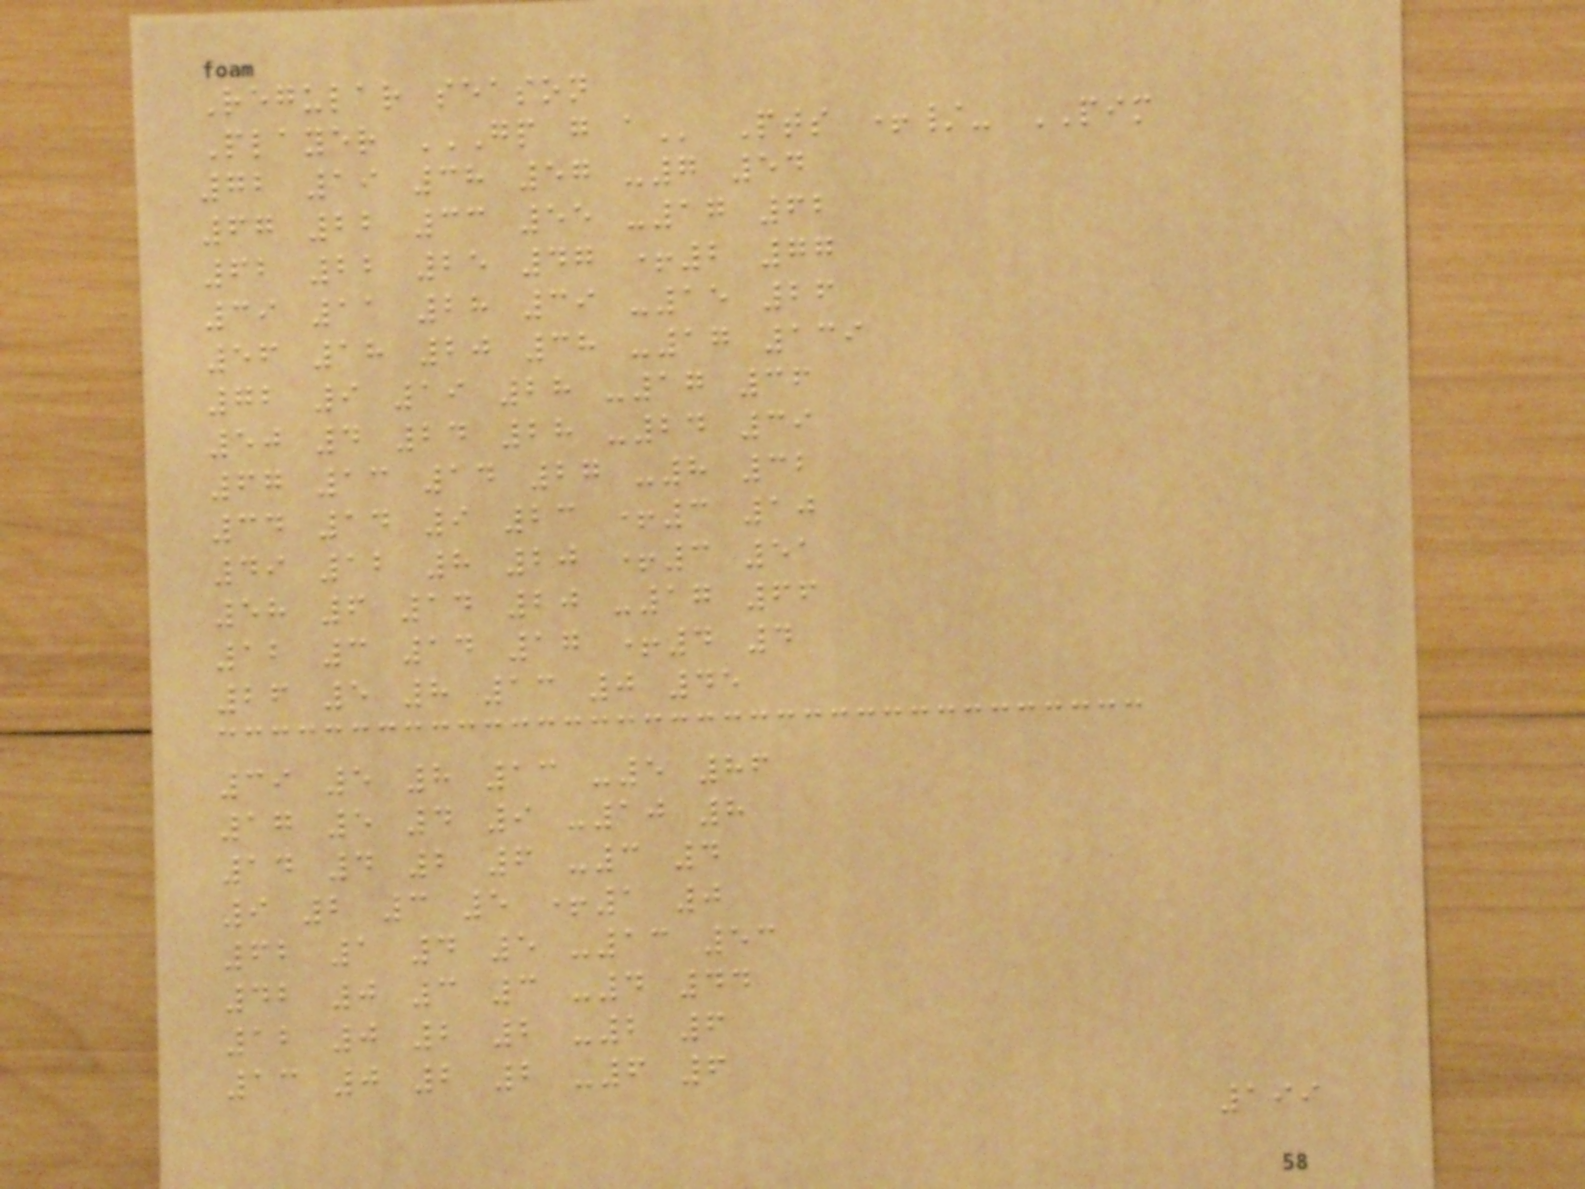Regular season
Player GP G A Pts +/- PIM
72 19 38 57 -7 54
67 22 33 55 -17 62
62 22 25 47 +2 77
39 11 28 39 -15 26
56 18 20 38 -17 139
72 9 19 28 -17 36
50 4 24 28 -24 39
67 13 14 27 -8 32
34 14 9 23 +3 10
49 12 8 20 +3 51
58 6 14 20 -17 66
12 3 14 17 +4 4
26 5 8 13 0 45
39 5 8 13 -5 86
17 5 4 9 -10 8
14 4 2 6 -3 4
9 2 3 5 +1 0
62 1 4 5 -13 53
42 0 3 3 -4 44
12 0 2 2 -2 6
13 0 2 2 -6 6
199
